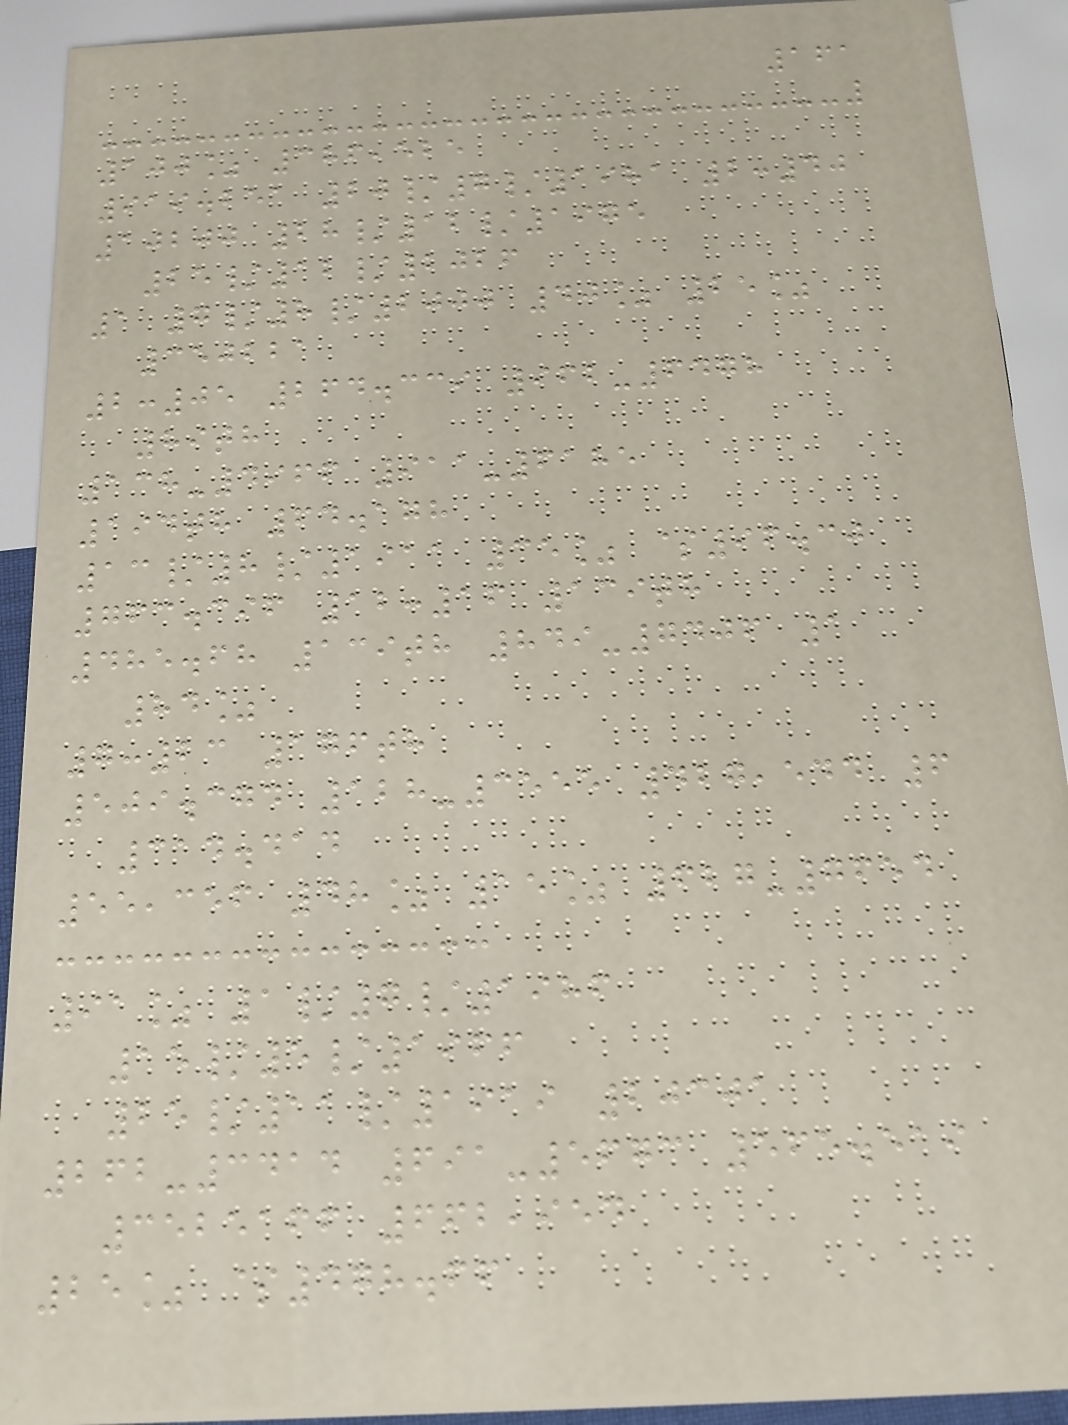161
100% 386,525
919.251 20/7/1981 2:40
10200 28/12/1975
25/12/2026
1 7/8/2000 40% 25%
350221
2:05 264.339 962-6478
89th
138-4966 911-6185
194th 64.178
13/8/1911 35% $96.30
763.396 12:16 139th
485.68 139th 849-7406 1
84%
7:23 176th
509.374 128-3555 427,544 6
314.414
55,356 48% 15% 627-7654
91% 1/7/1986
15/5/1966
25/11/1919 20301
262-3414 691-5673 565.519
3525166 662,954
25% $478.66
